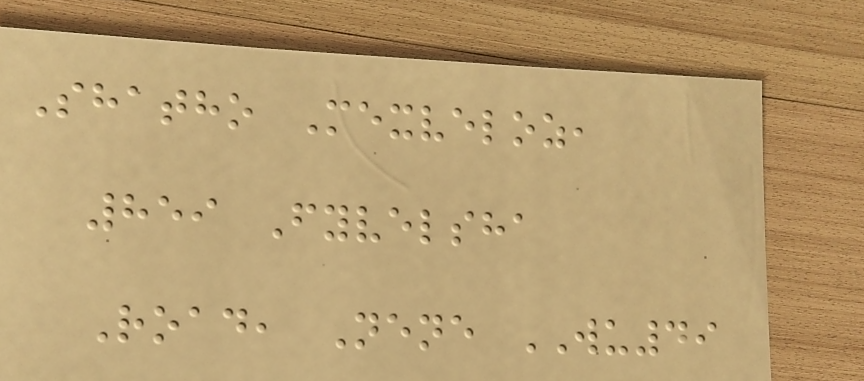Shatho Mexveloz,
859 Fyvelsha
Road, Nene WU49
